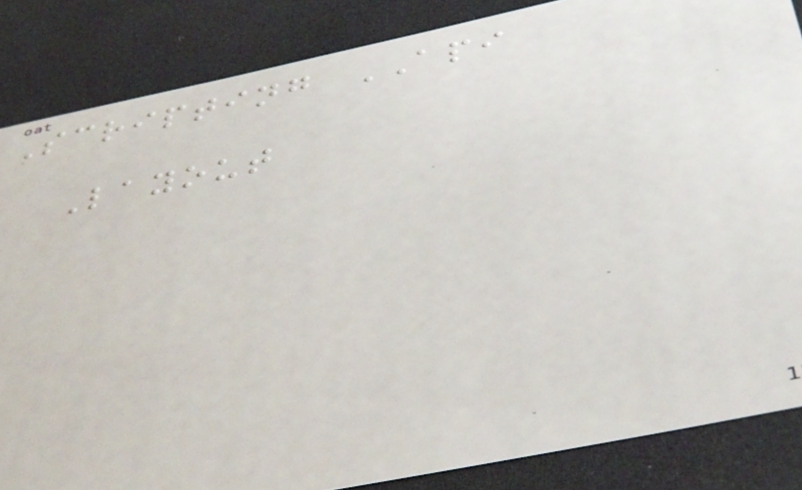Scripting API
Layout
